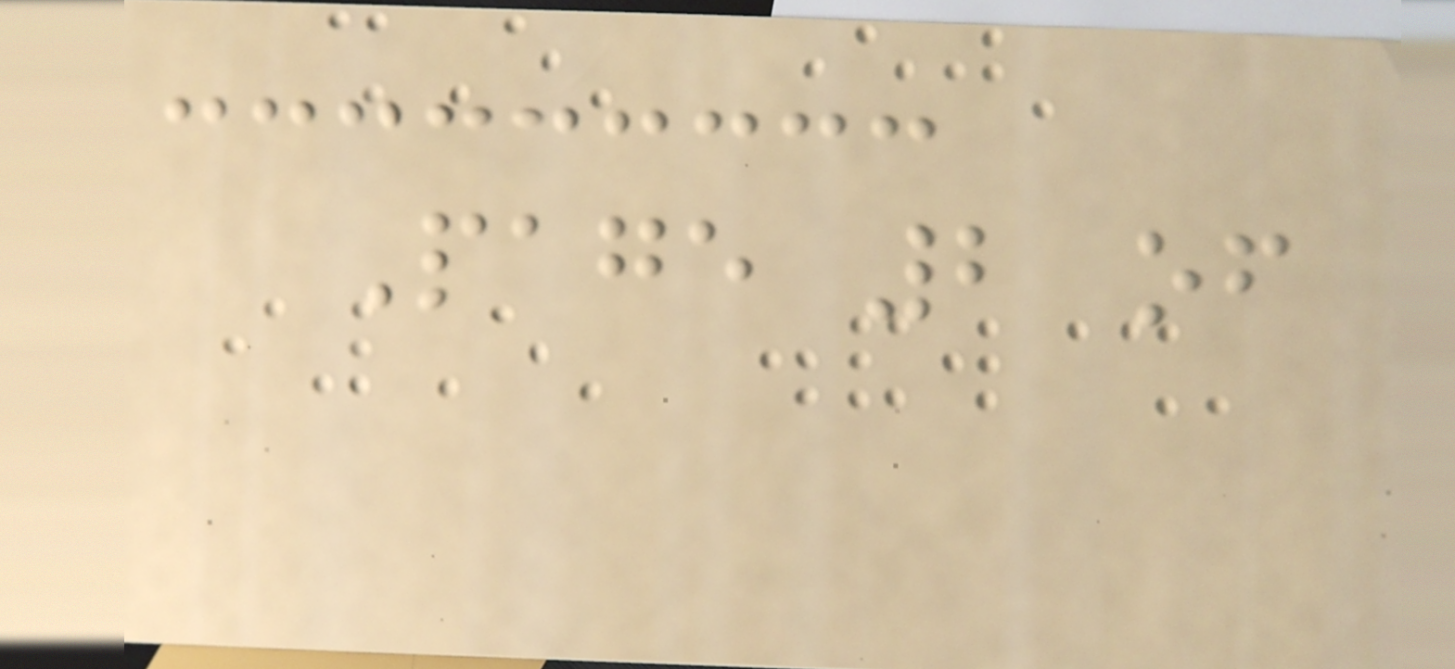Page 2 of
